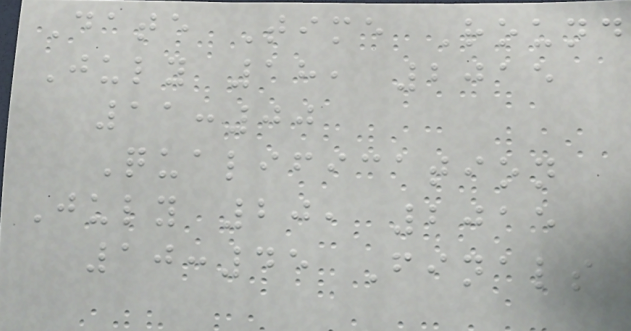Date Time Round
July 18, 2015
11:00
Qualification
July 20, 2015
10:45 Finals
